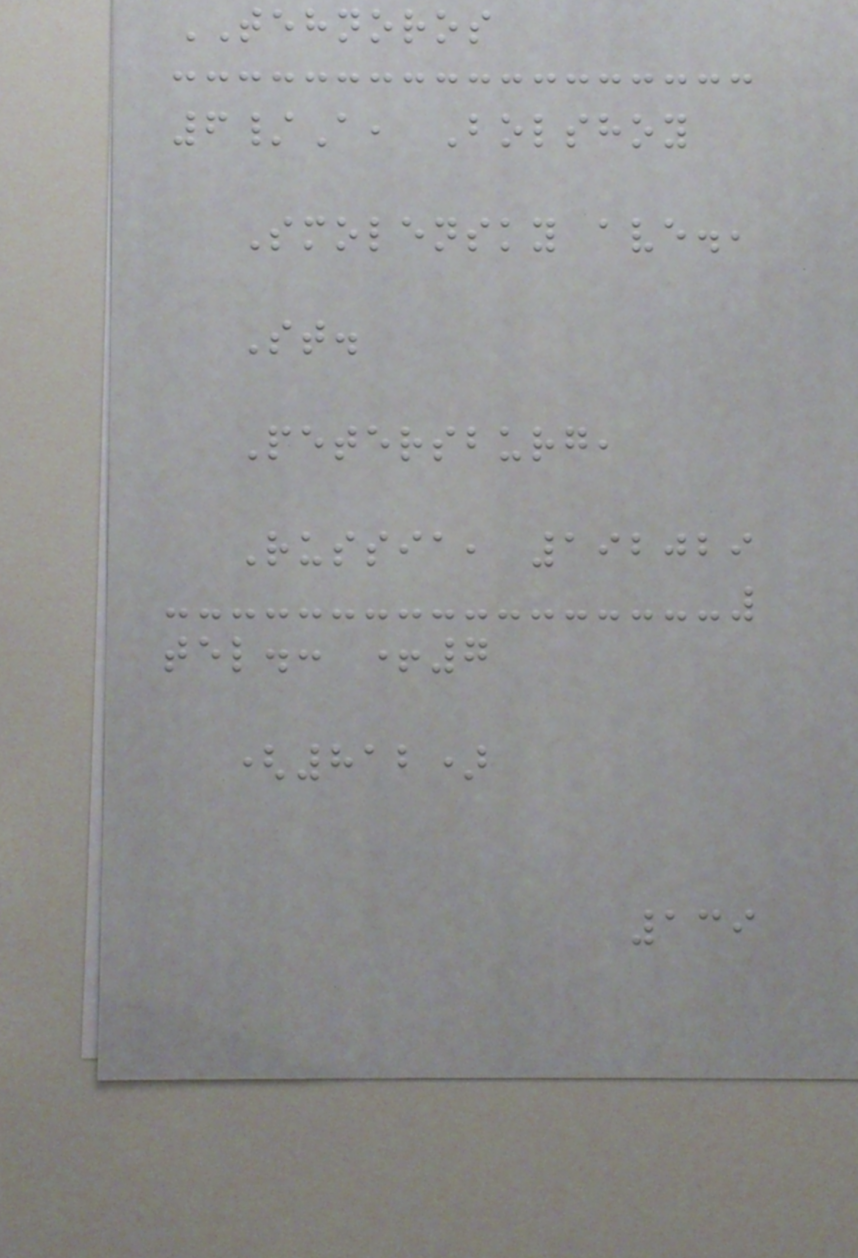TEHNOROS
6/A, Bolshoy
Smolensky ave.,
St.
Petersburg,
Russia, 192029
tel.: +7
(812)
139
